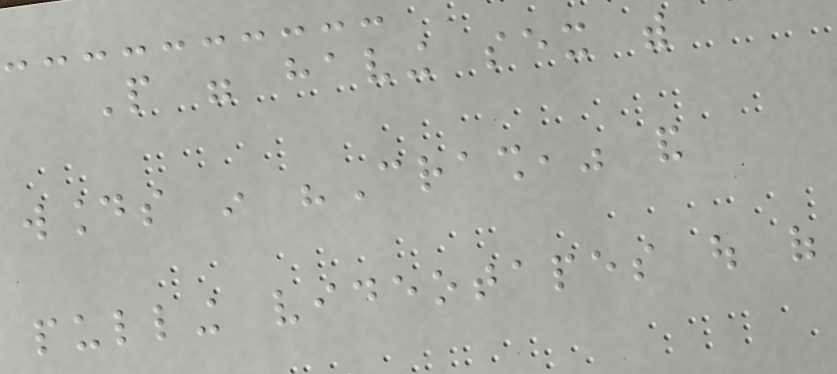People were having sex with
wounds in "Crash," and
pulling videotapes out of
